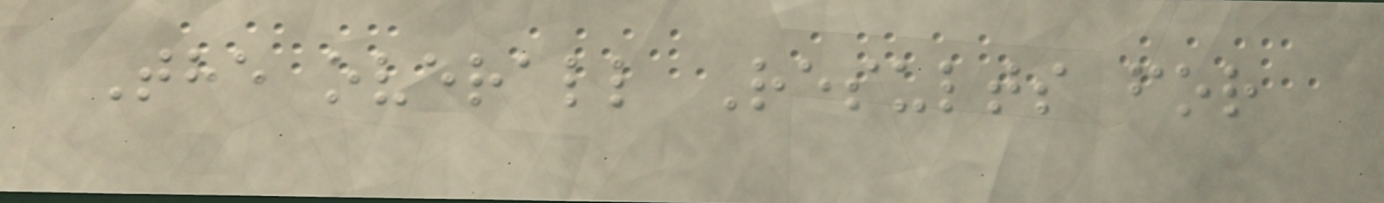The overall Results for
